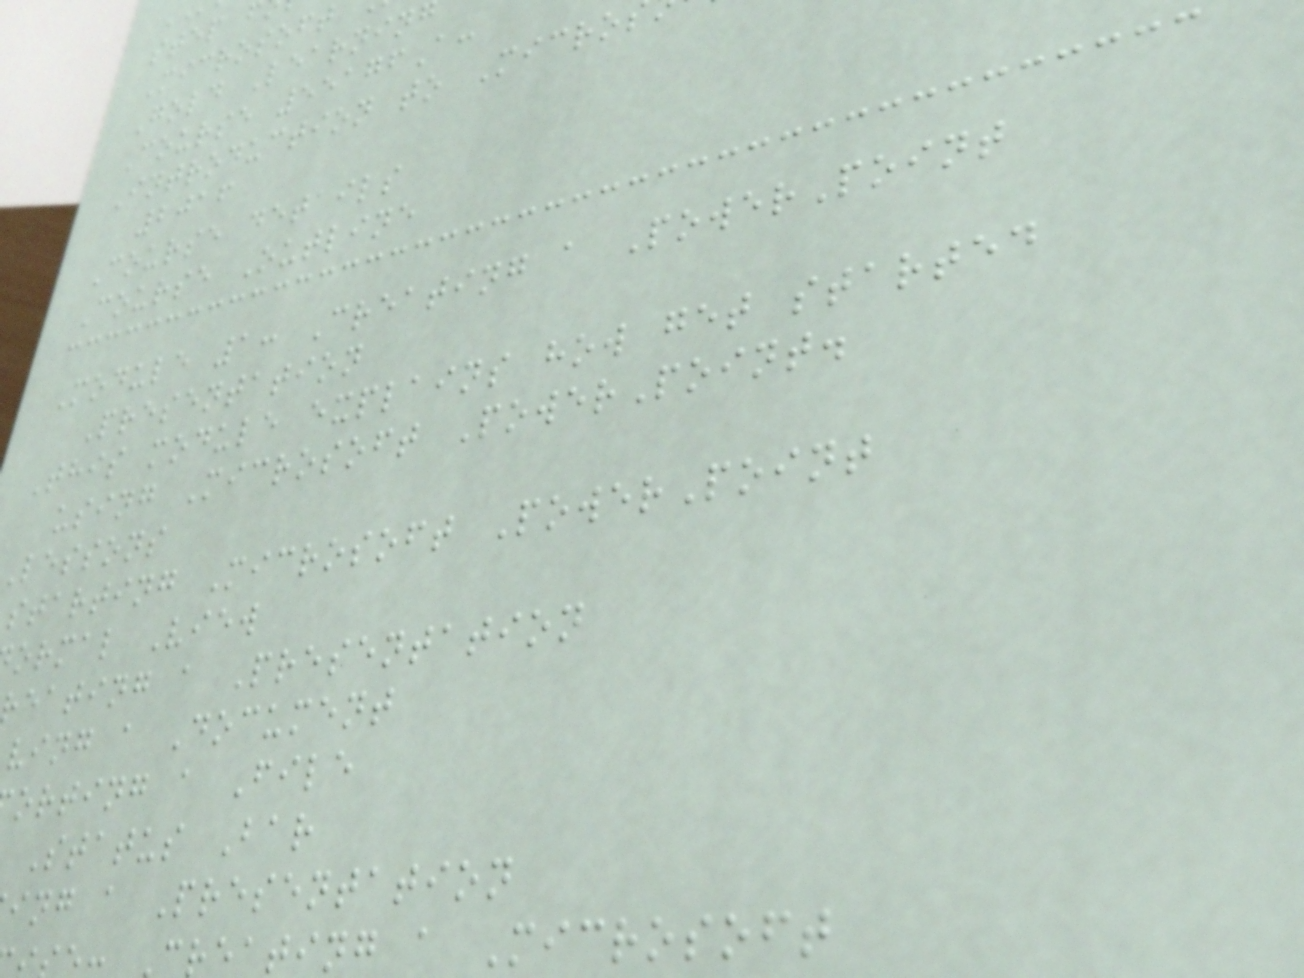step f
Microsoft
Gold Learnin
Course 55176A:
Introduction to Micro
2016
Course details
Course Outline
Module 1: Creating a PowerPoint
Presentation
This module explains how get started
using Microsoft PowerPoint.
lessons
starting Microsoft PowerPoint
ormal View
eating a Presentation
ving a Document
orting a File
Status Bar
ing a Presentation
Creating a Microsoft
